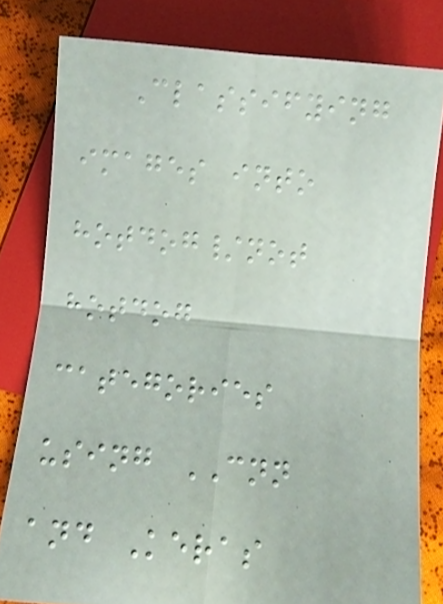Classifying
images into
hotdog/not
hotdog
categories
using CNN
and Keras
